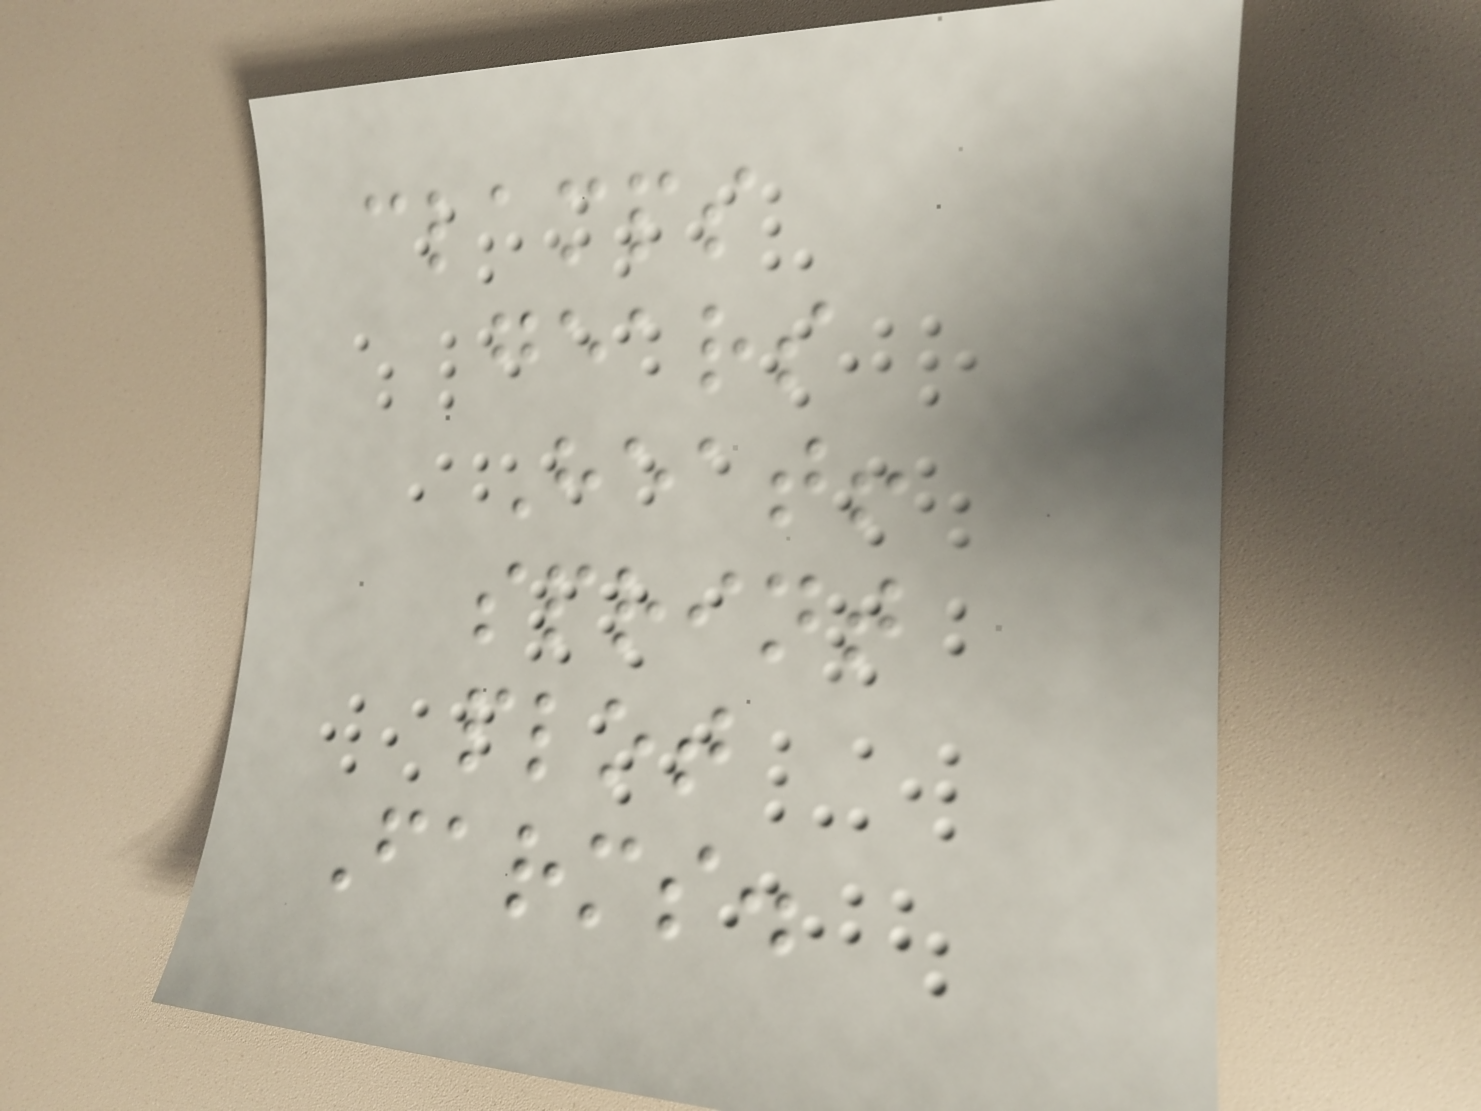clamps
gears
Heat!
sprint
plot
Farms.
